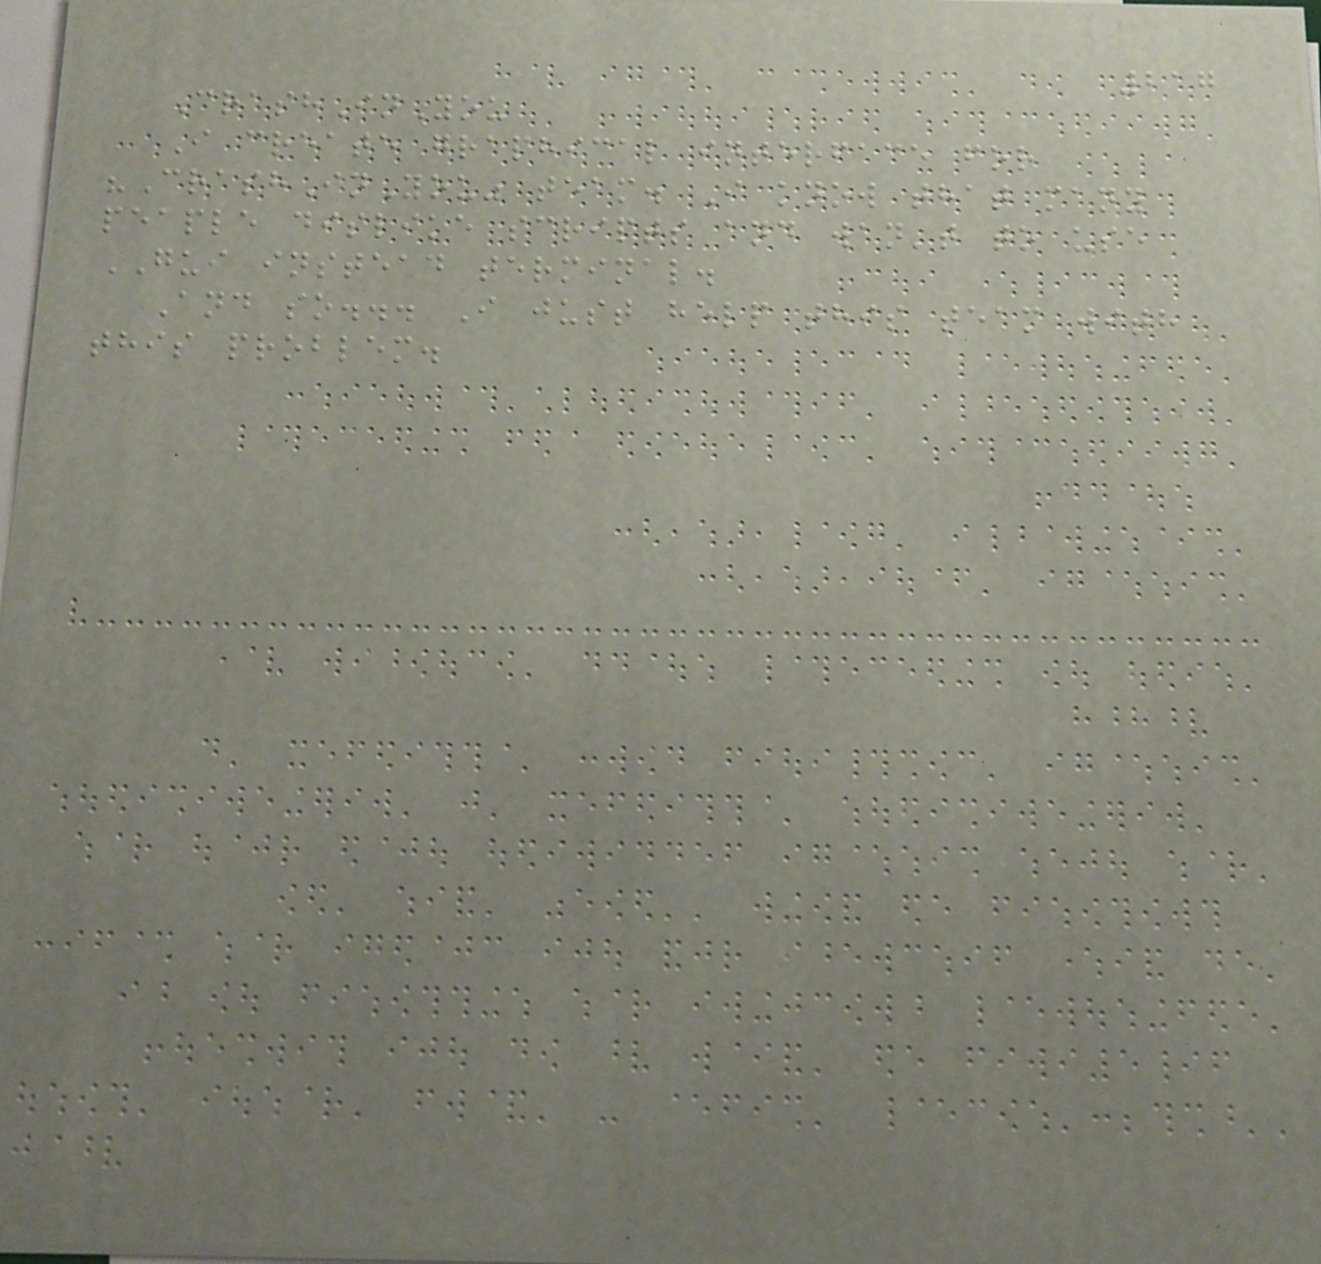217
CrashInYou
I create graphical interface for
"CrashInYou" team. I know that many
peaple dislike scripts and wan't to use
GUI instead terminal.
And so... I just help this team with
this problem.
